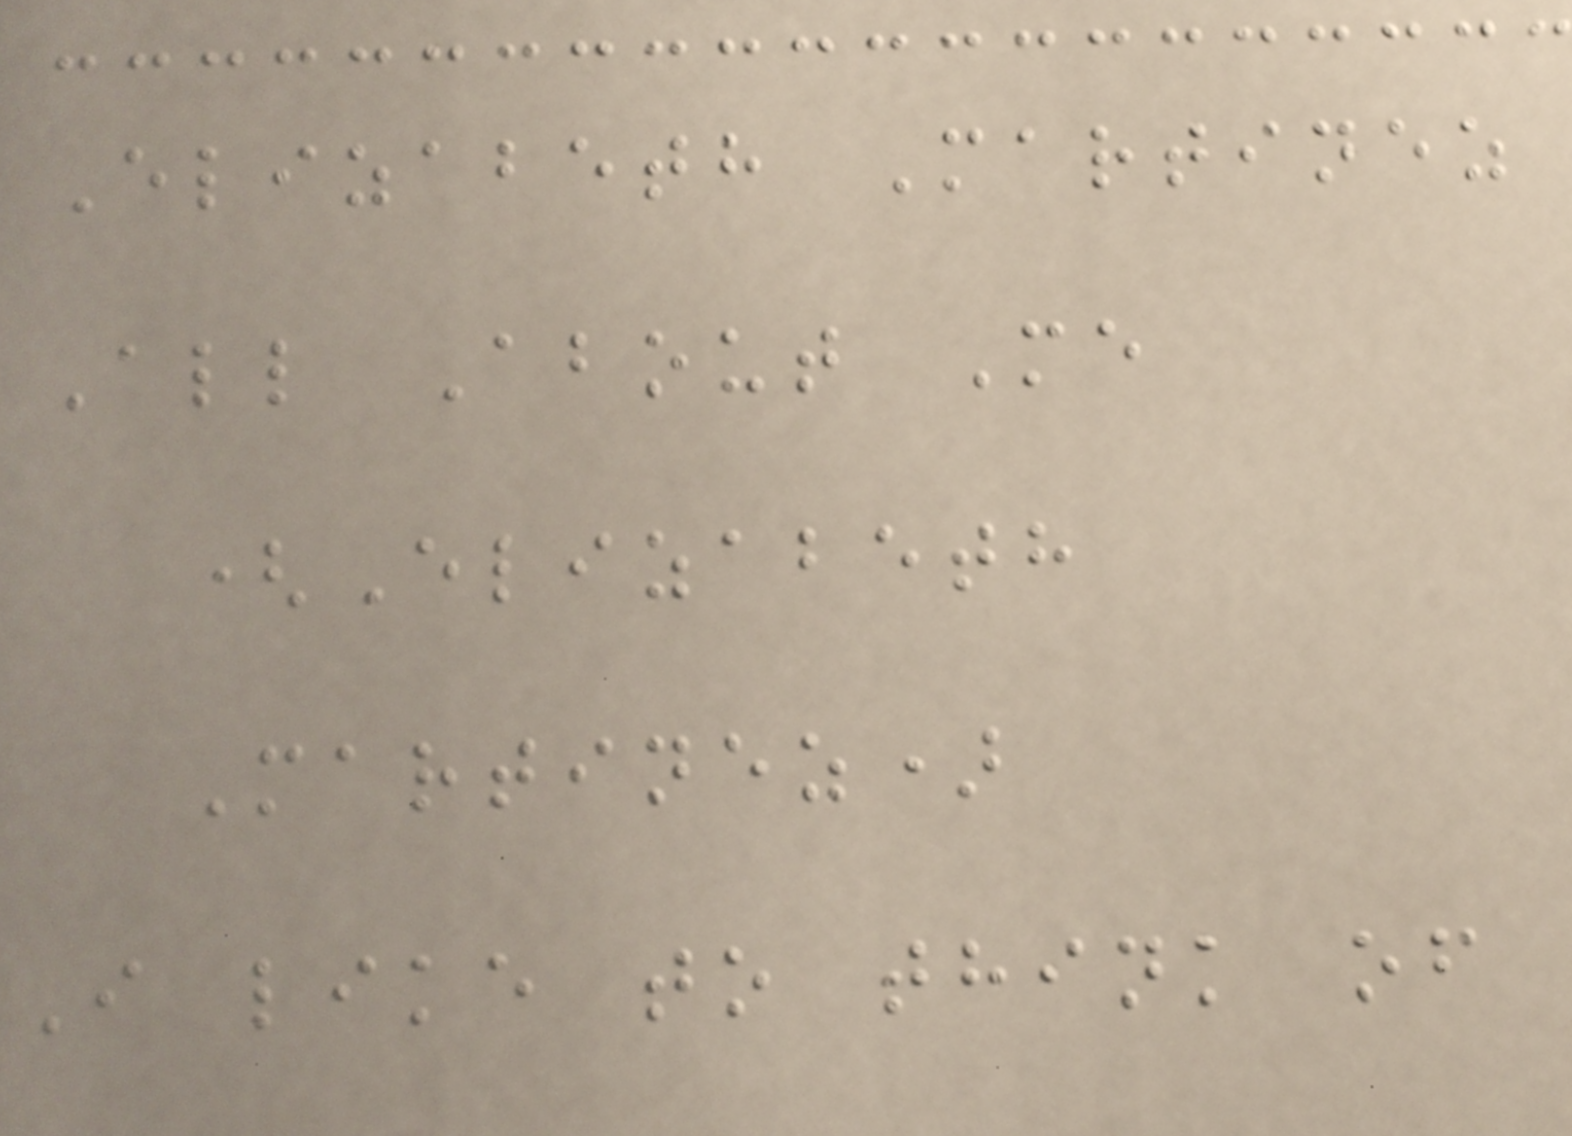Elizabeth Martinez
All About Me
(Elizabeth
Martinez)
I like to think of
